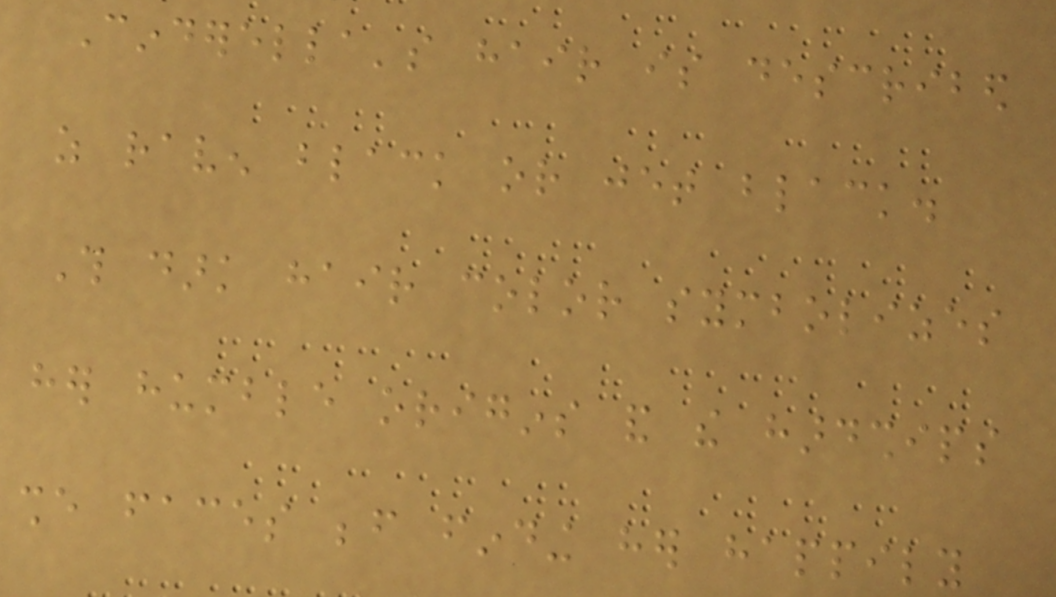Cinderella's hair is described
as raven black or jet black.
This dark hair color symbolizes
her humble origins and the hardships
she faces before finding her happily
